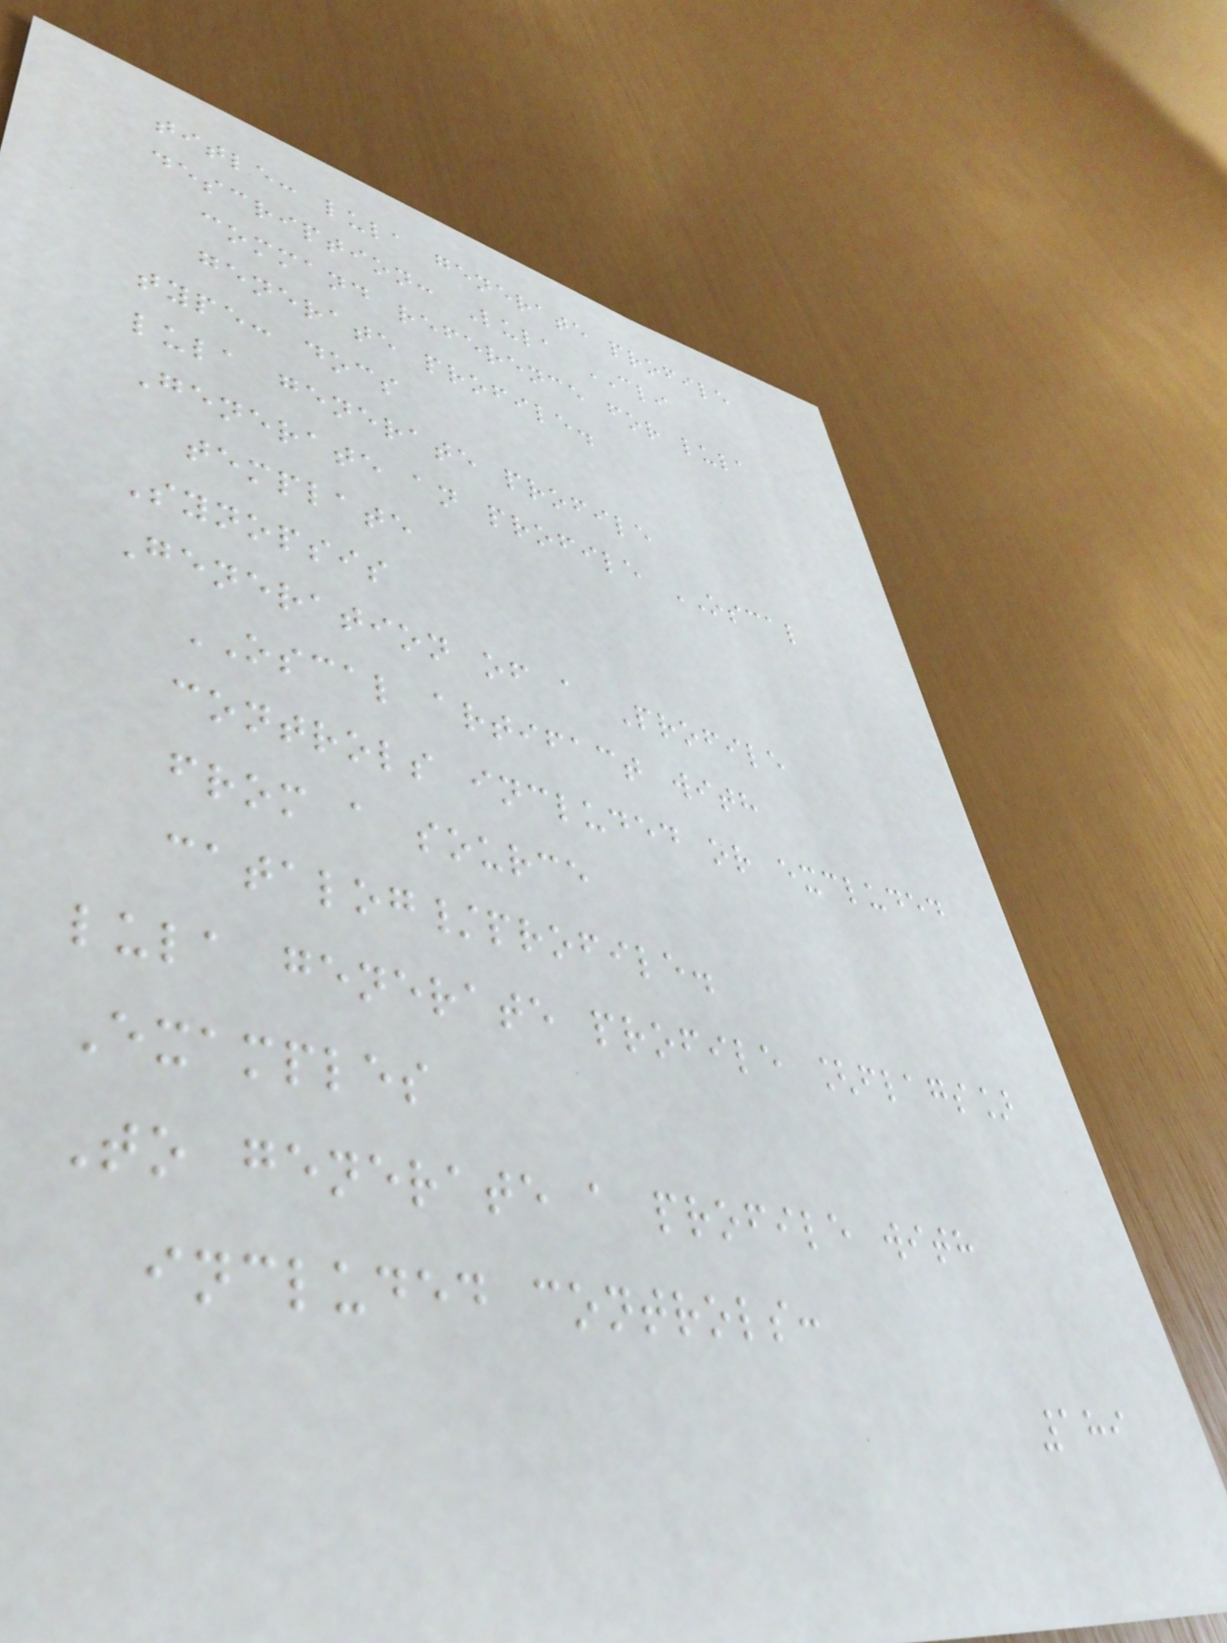title: lula generate profile
description: Lula CLI
command reference for lula
generate profile.
type: docs
lula generate profile
Generate an profile OSCAL
template
Synopsis
Generation of a Profile
OSCAL artifact with
controls included or excluded
from a source
catalog/profile.
lula generate profile [flags]
Examples
To generate a profile with
included controls:
189
